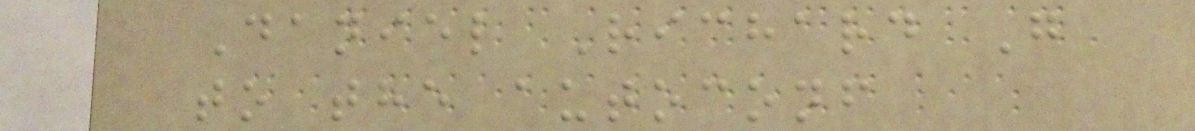Daniel Richard G
to the autoconf
